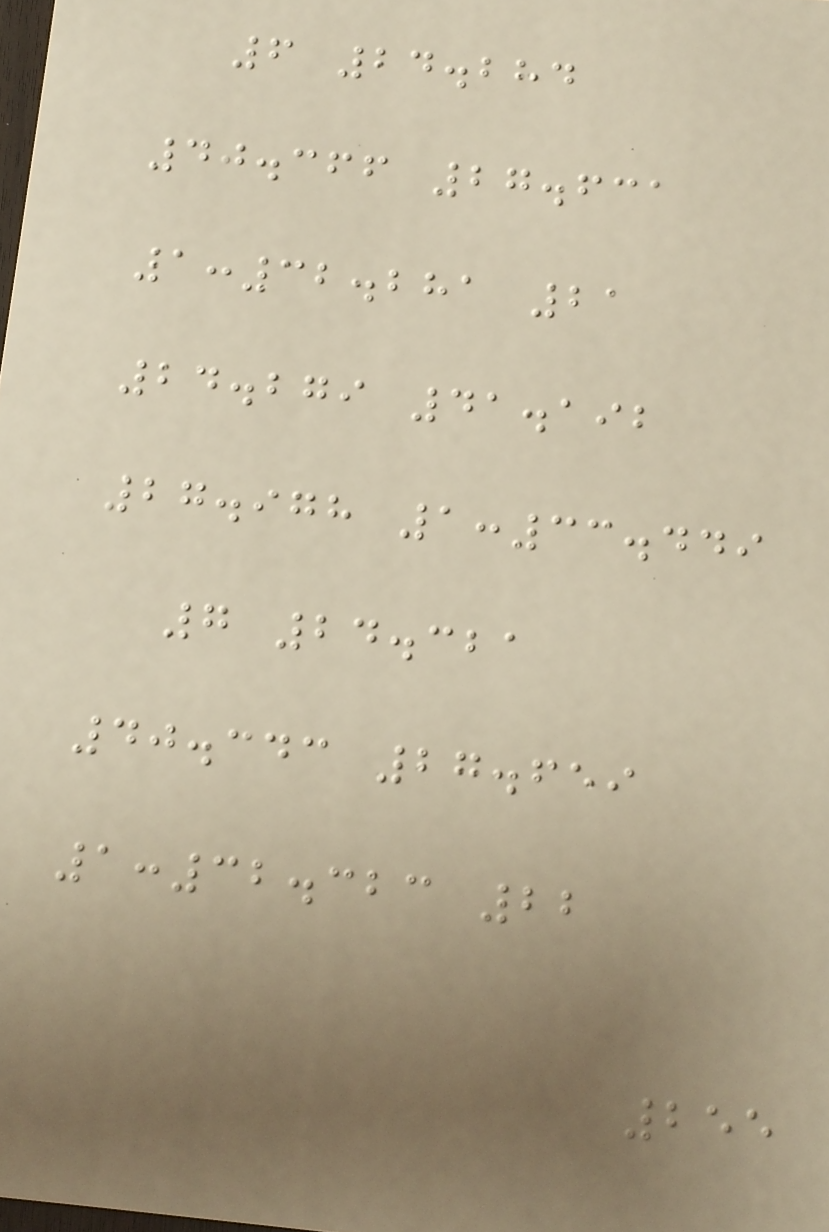6 24.284
40.366 27.631
1:32.281 21
24.279 41.192
27.978 1:33.449
7 24.321
40.343 27.659
1:32.323 22
255
